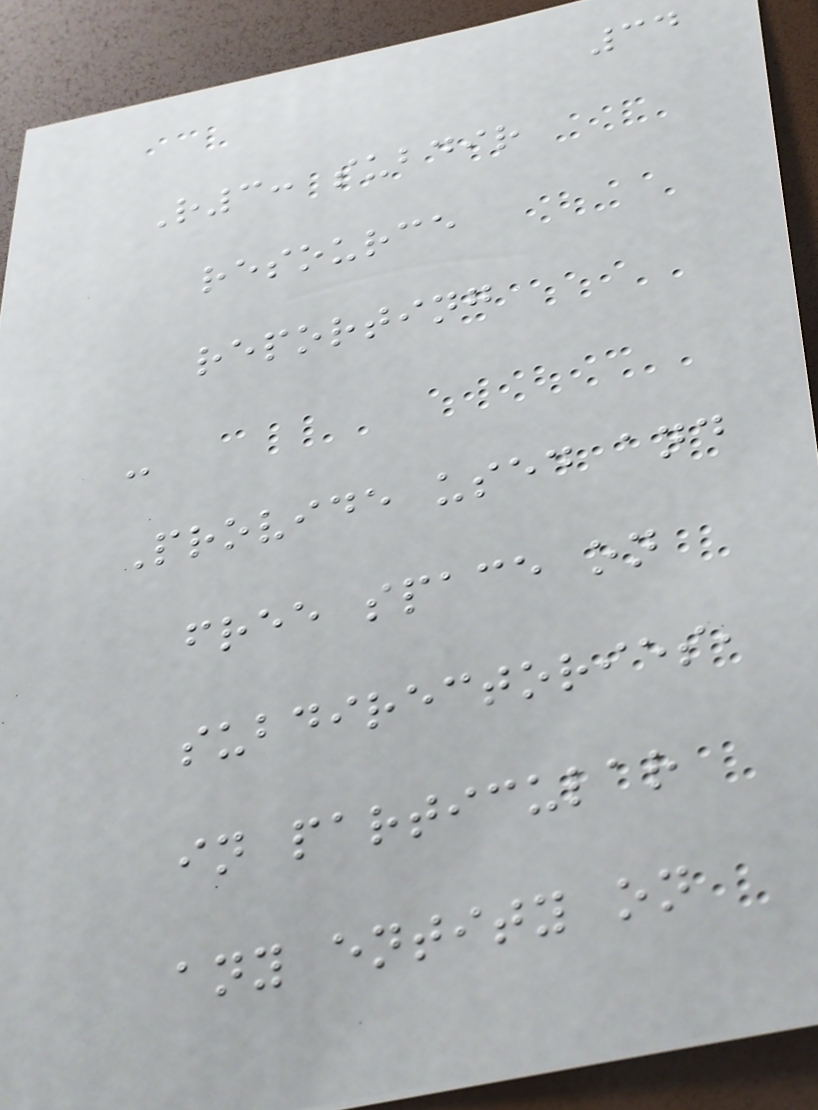34
R3: subdir
resource
reporting
-
Provide used and
free space on
subdirectories,
in particular
any entity on
